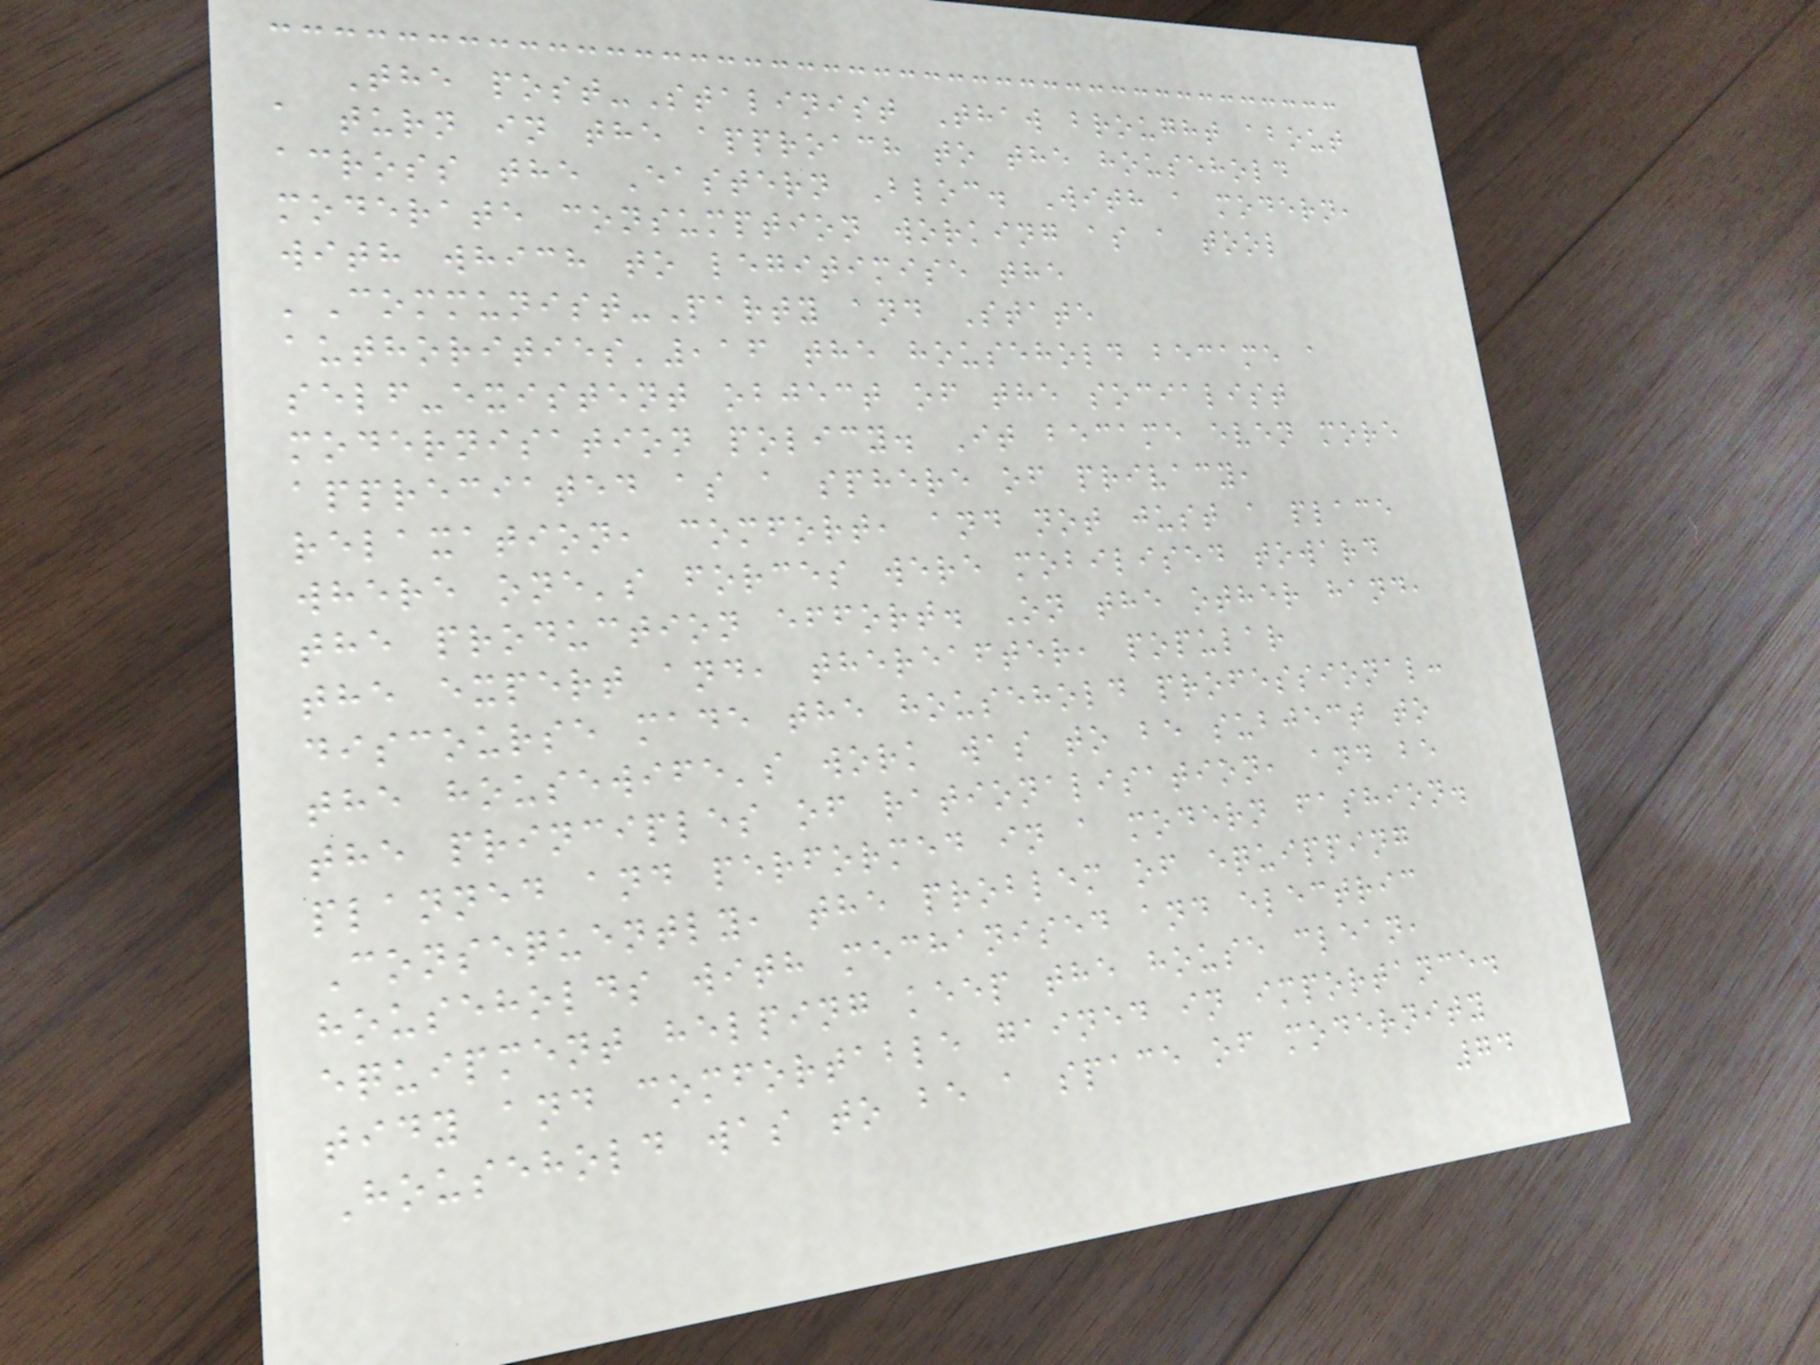The post-Stalinist Thaw brought about
a turn in the approach to the household
across the Eastern Bloc. With a modern,
moderate consumption working as a tool
with which to legitimise the
'Communist-Party and State
authorities',16 the household became a
self-existent object of the socialist
modernisation policy. It became even more
appreciated as a sphere of privacy,
relaxation, comfort, and not just a place
where one's forces were mobilised toward
the production effort. On the other hand,
the expert and, thereafter, popular
discourse made the household professional:
the housewife's work was to be subject to
the principles of rationalisation, and be
planned and performed in a modern fashion.
Consequently, the problem of equipping
households with mechanised and electric
equipment helping keep the house clean,
tidy and comfortable gained in importance.
Household was to be a space of modernity
74
